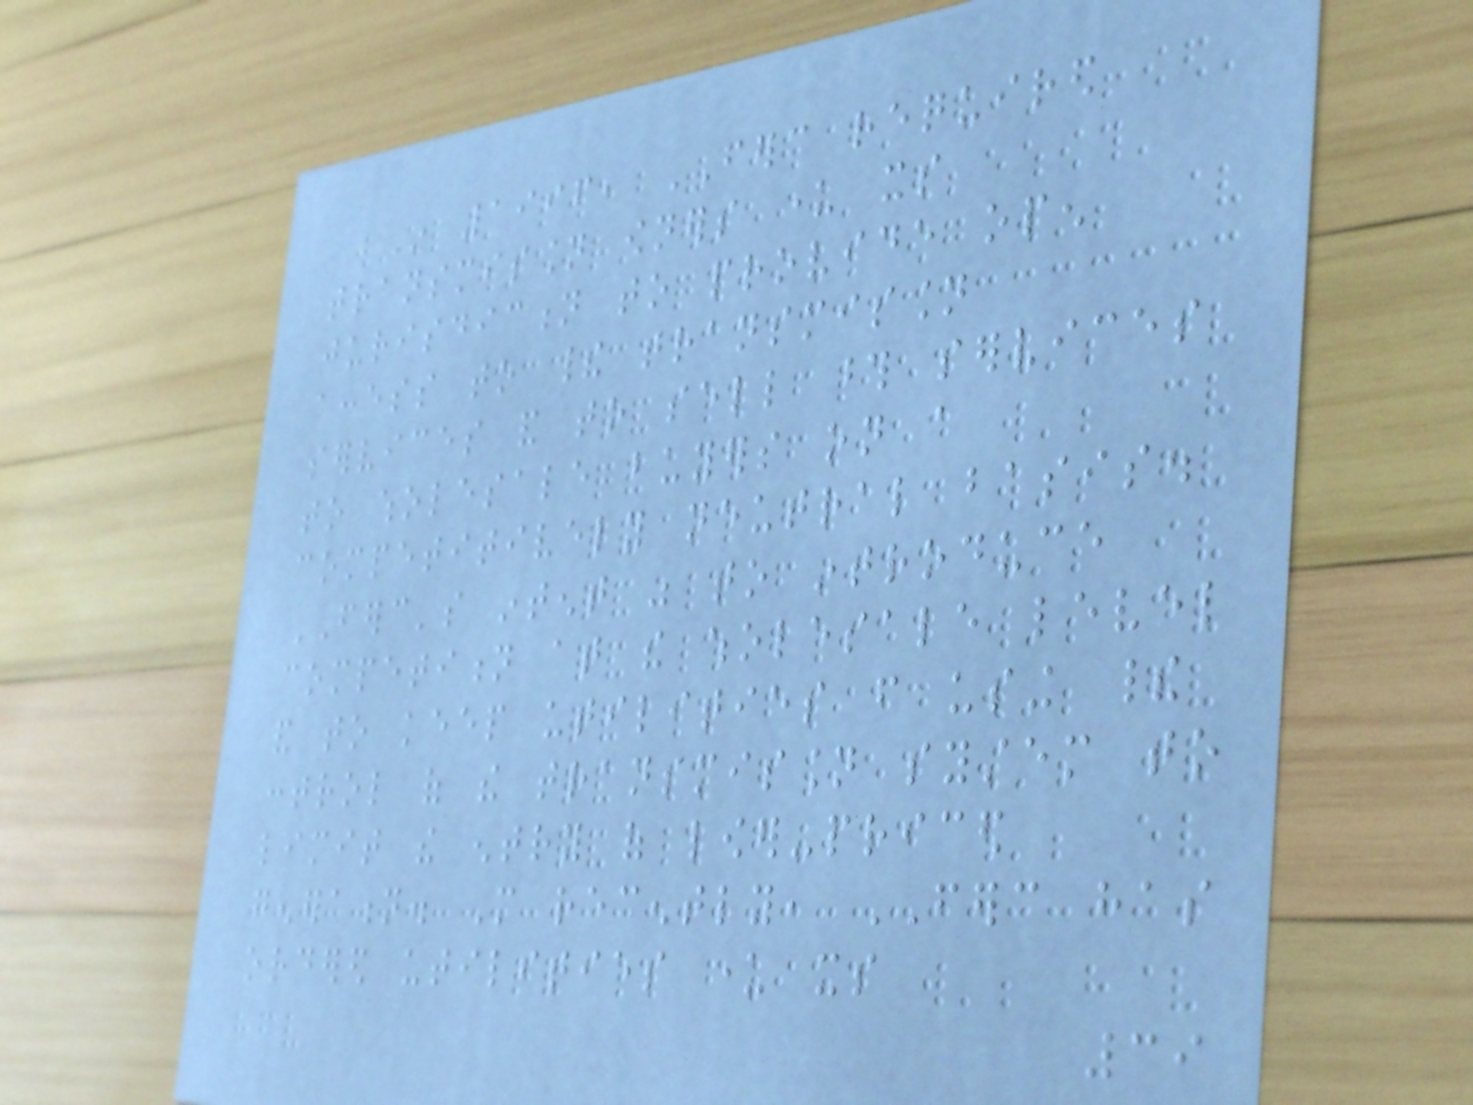In 1996, FERC required
transmission owners under its
jurisdiction to provide open
access to their transmission
services and to sell those services
to wholesale buyers on a
competitively neutral basis.
FERC's intent was to introduce
competition at the wholesale level
and to keep utilities from using their
control of the transmission system to
limit the entry of lower-priced
generation. More recently, FERC has
ordered utilities under its
39
